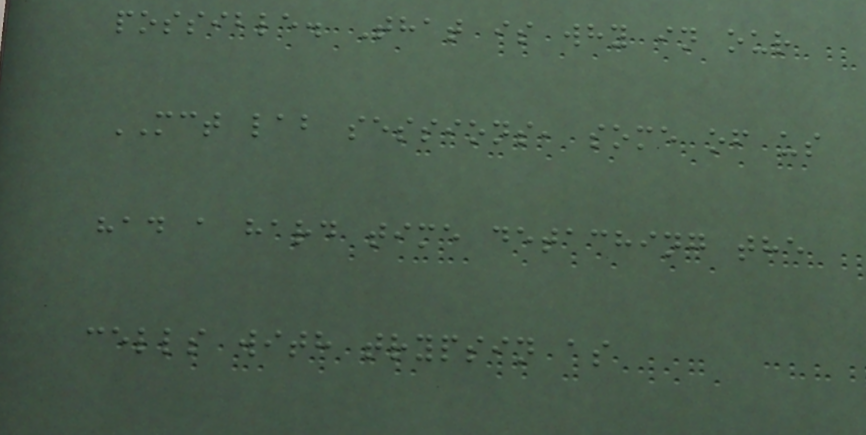possible. That is why in our
MCT lab sessions, some of us
had a hard time detaching the
cells with trypsin as
